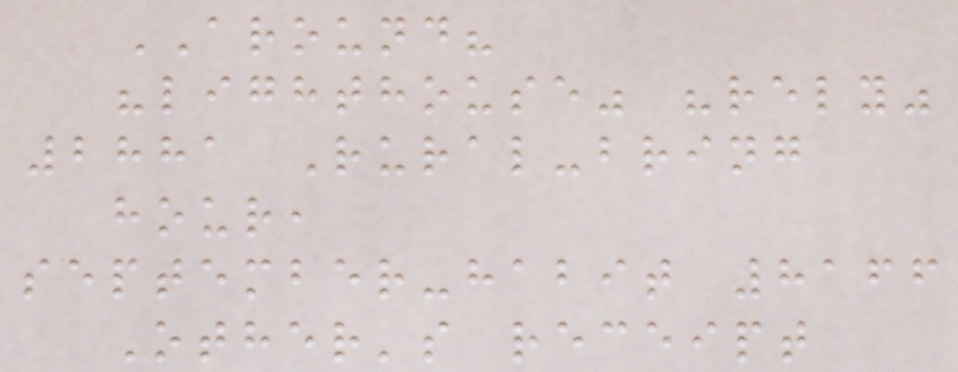AROUND?
"lighthouse" "rely"
2881 Rural-bring
hour,
september-habit 8166
Other's receipt
